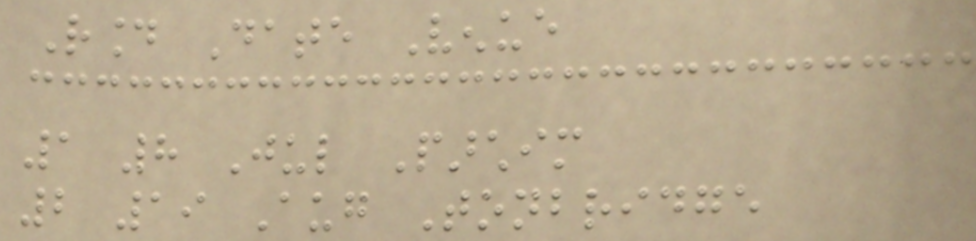Round Date Venue
1 8 Jul Parchim
2 19 Aug Tonbridge
